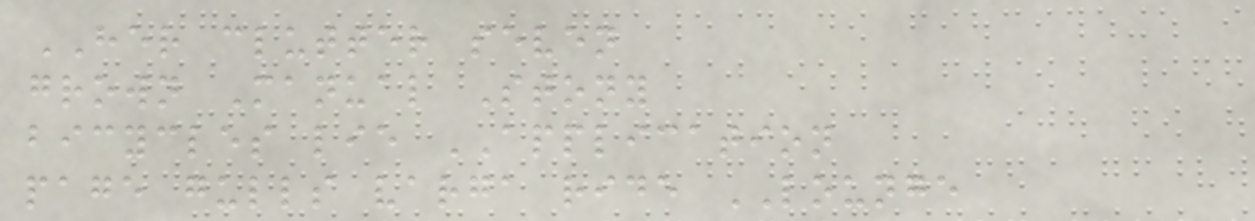HER clutter seven
grown Manual Stony
bicycles lie APPLICATION
page gulls varga ride LOUNGE
